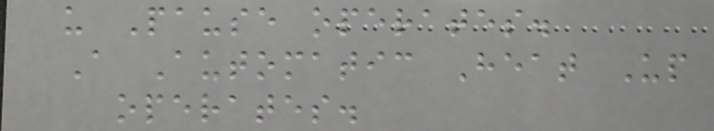u Pause operates.
A Automatic Heat Up
operates.
